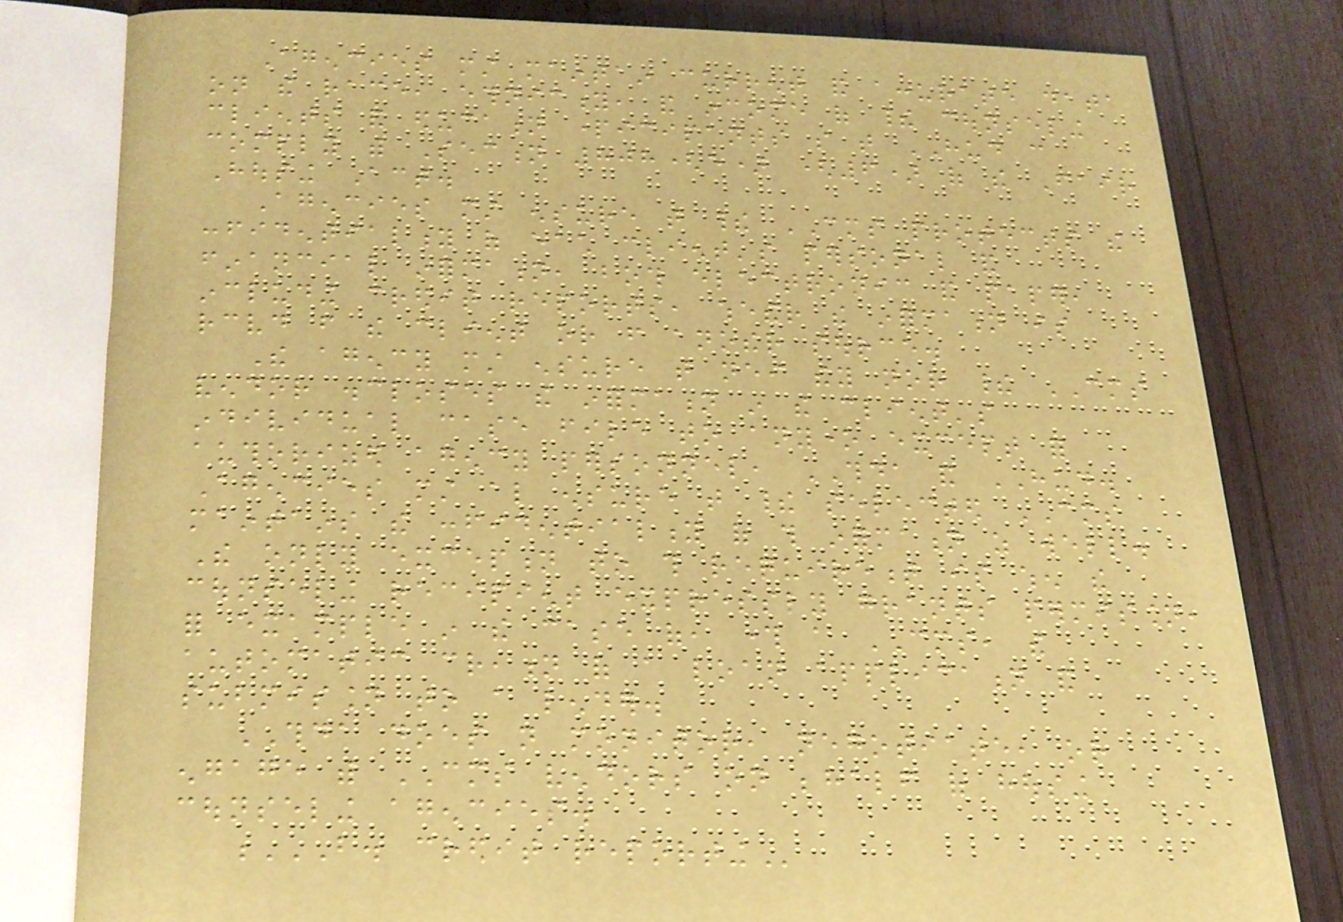Agencies must maintain current and accurate data
on the race, ethnicity, and income of their counseling
clients and education participants so that HUD can
comply with Section 808(e) (6) of the Fair
Housing Act.
Agencies must ensure that their CMS protects the
confidentiality of each client's personal and
financial information, both electronic and paper,
including credit reports, whether the information is
received from the client or from another source.
The agency must ensure that neither they nor their CMS
vendor discloses the information in the client's
individual case file to anyone except for
authorized agency personnel, THDA and HUD.
Agencies must also ensure that their selected CMS
maintains the confidentiality of this information as well.
The only exception to this requirement is when the
counseling recipient expressly grants permission,
for example in the case of, through a CMS, the
automatic creation of a loan application and
submission to a lender.
THDA does not monitor, negotiate, or
engage with CMS vendors on behalf of housing
counseling agencies.
B. CREDIT REPORTING
